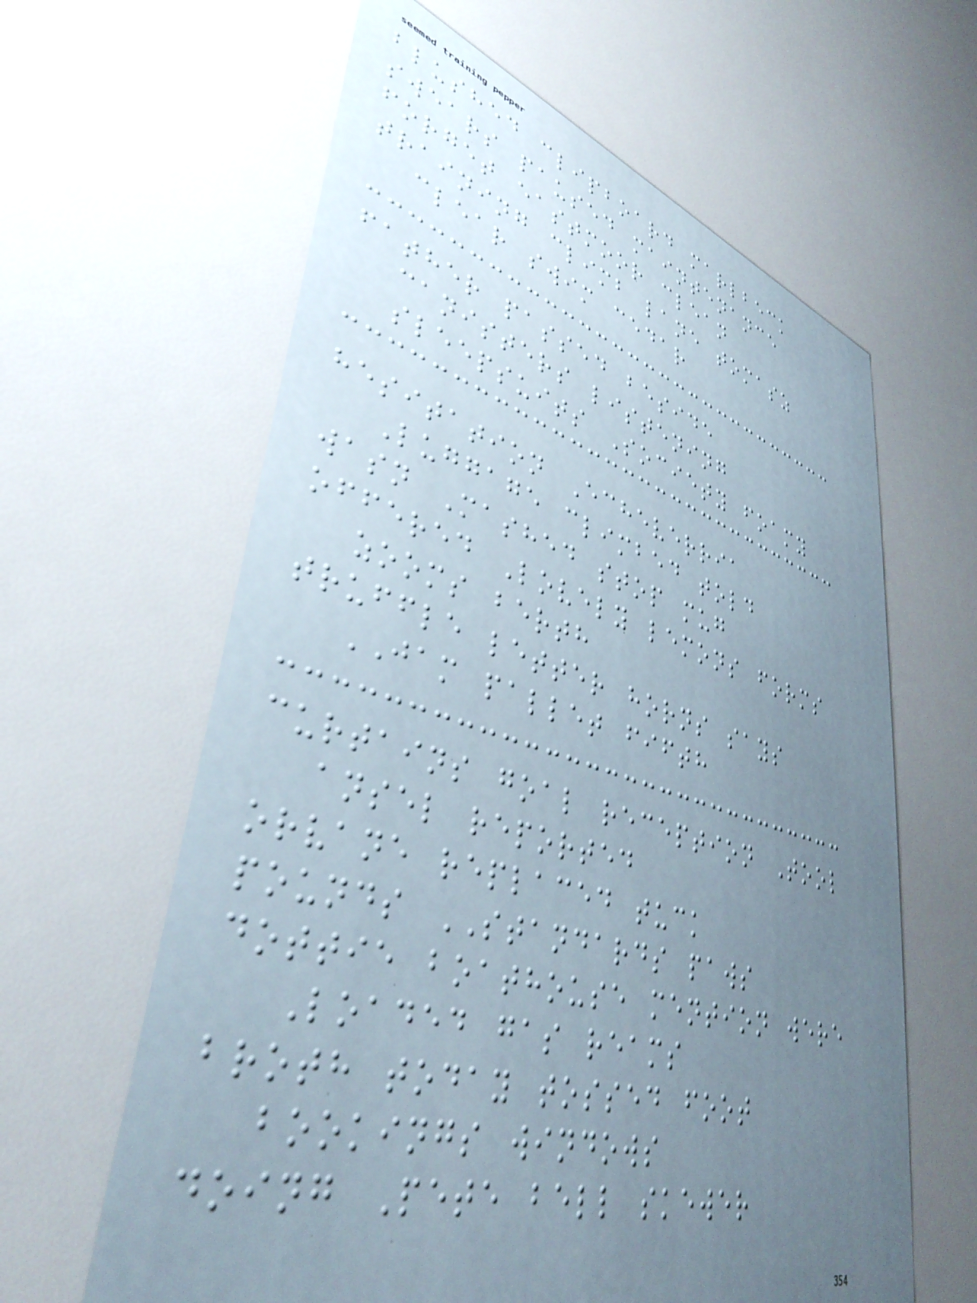blushed clipboard marlbeck
swears paused maintenance
forget eastmoor clean
training climb lane tomasz
clear swim cedar
father passed beside
canisters listening
sleepsuits Society foamy
hesitation Echeverria
Luggage climbed told
wasn Mashed stop mug
offered Lovely lemons forms
zooms berth
truffle letter horns says
JAM pallet fifth
curtains goal reception Tool
ansel reported
orvane replaced tuck
pounds STANDARDS paws
dottie boathouse mention were
Loaded gas reams
broth today tossed foot
bookings windows
doing Pete bell skewer
